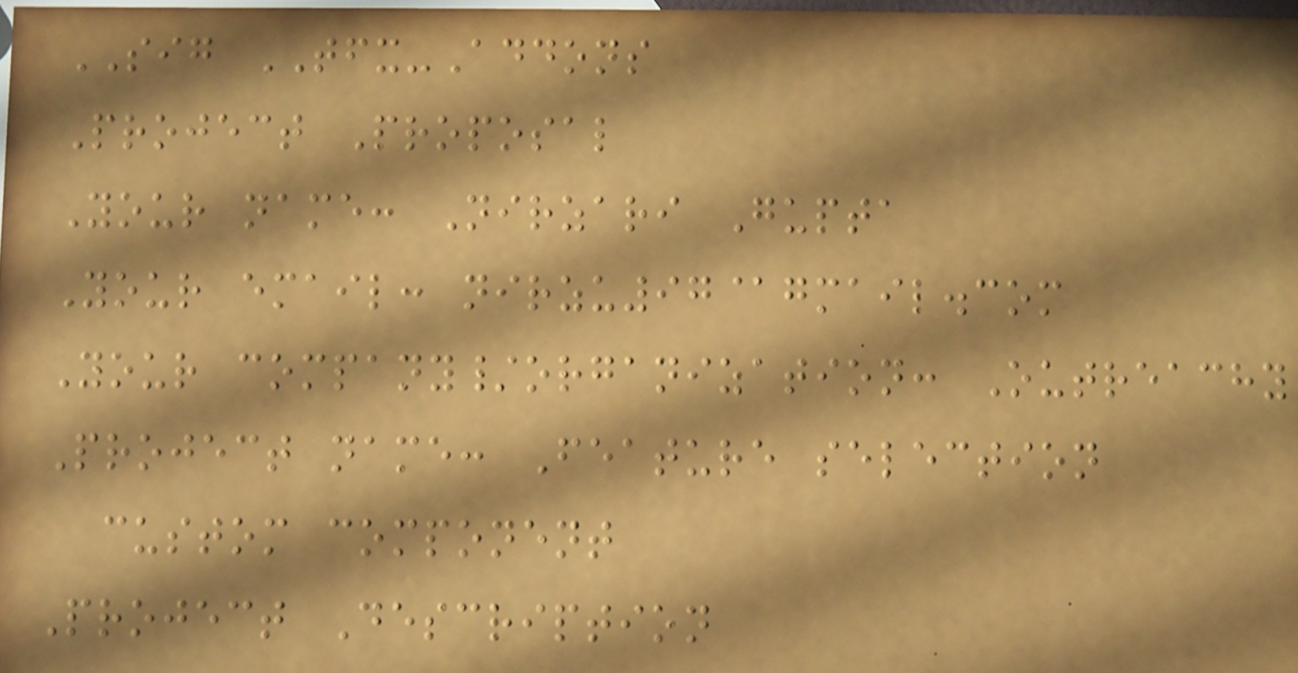SIG TFX-Addons
Project Proposal
Your name: Nirzari Gupta
Your email: nirzu97@gmail.com
Your company/organization: Outreachy
Project name: Feature selection
custom component
Project Description
